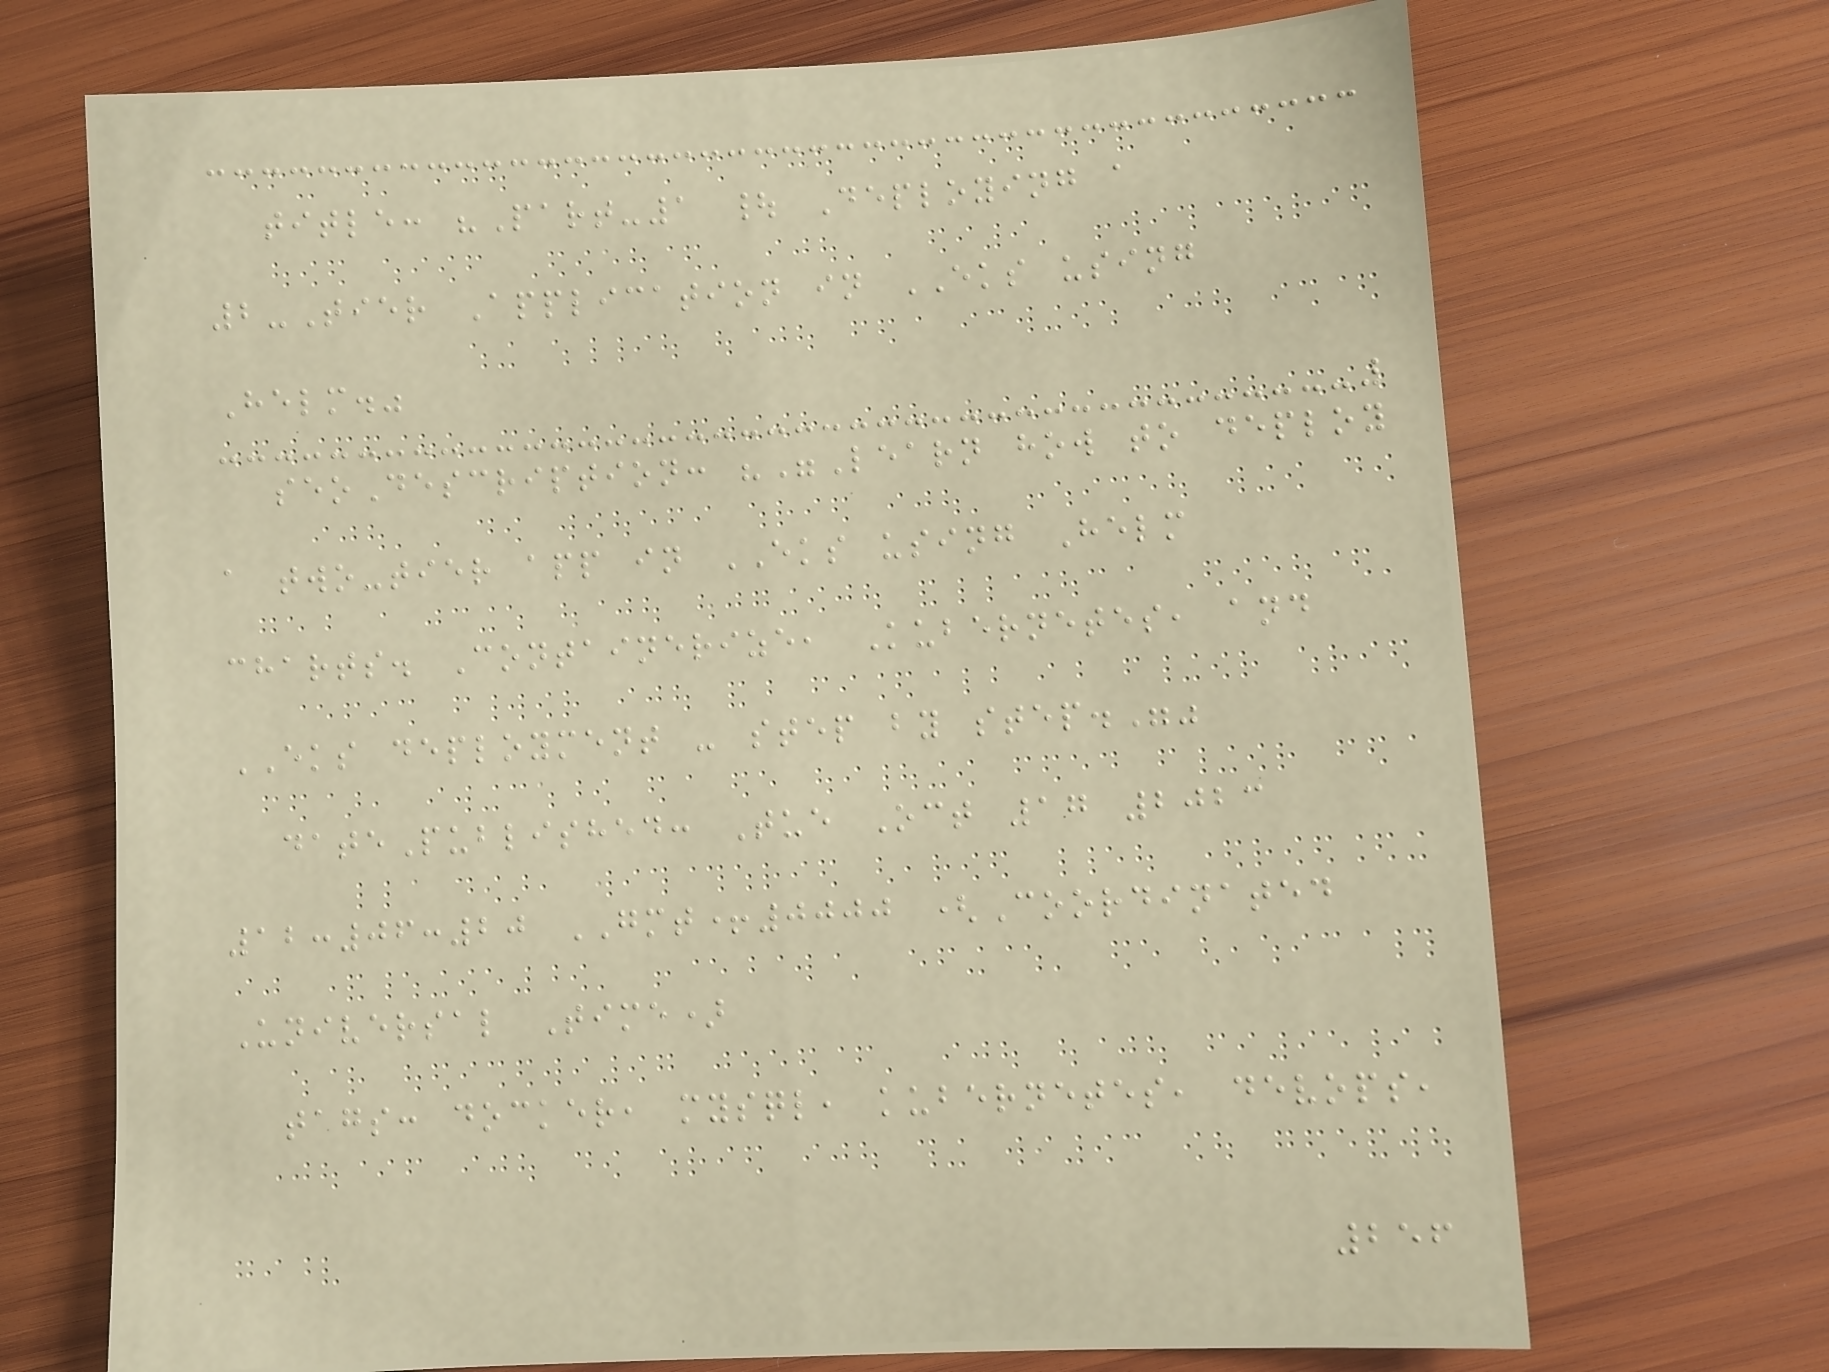title: "Part-1 | Deploying a
2-Tier Application in EKS using
Helm."
seoDescription: ""Learn how to deploy
a two-tier app in EKS using Helm
charts. Containerize, Kubernetes, and
EKS deployment - step by step.""
datePublished: Tue Oct 17 2023
12:06:20 GMT+0000 (Coordinated
Universal Time)
tags: docker, mysql, kubernetes, devops,
256
